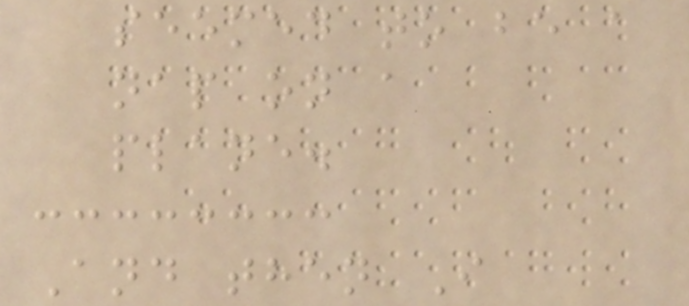seemed to be a
nap on a
plane.
And then I
